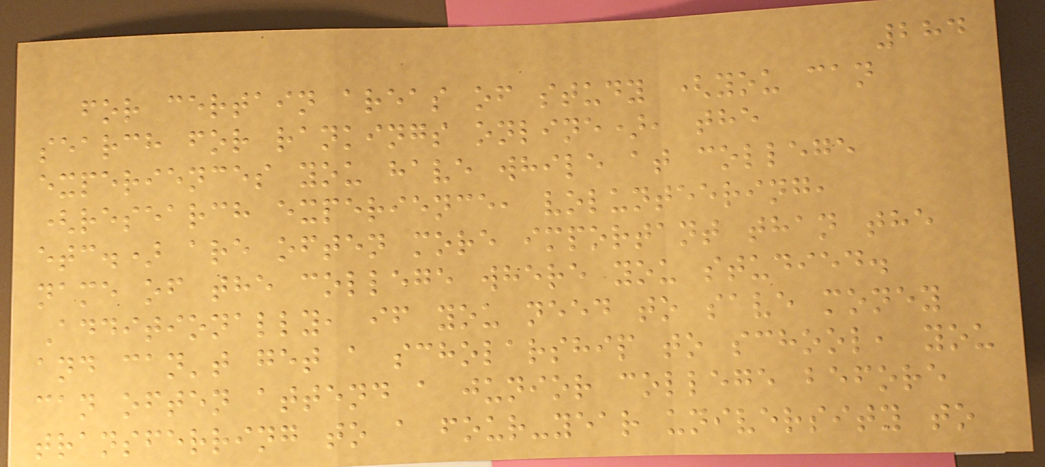284
for certain areas of study (you can
search for rankings online), the
experiences you have while at college
(research experience, volunteering,
etc.) are often more important than the
name of the college where you studied.
Additionally, if you need to save money
and can't get a scholarship to school, you
can often attend a junior college before
transferring to a four-year university to
